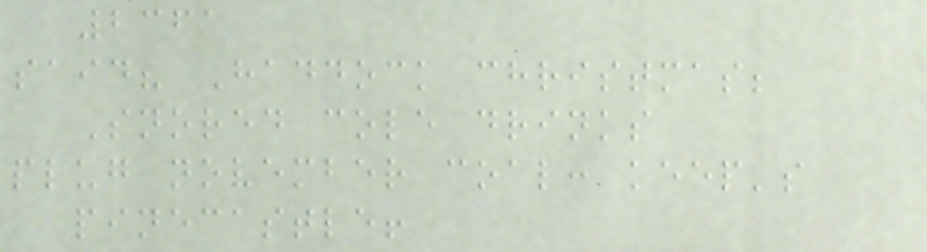2361
said? Haddock christmas;
Snored cole drinks
plug november coal: keep's
pinecastle!
